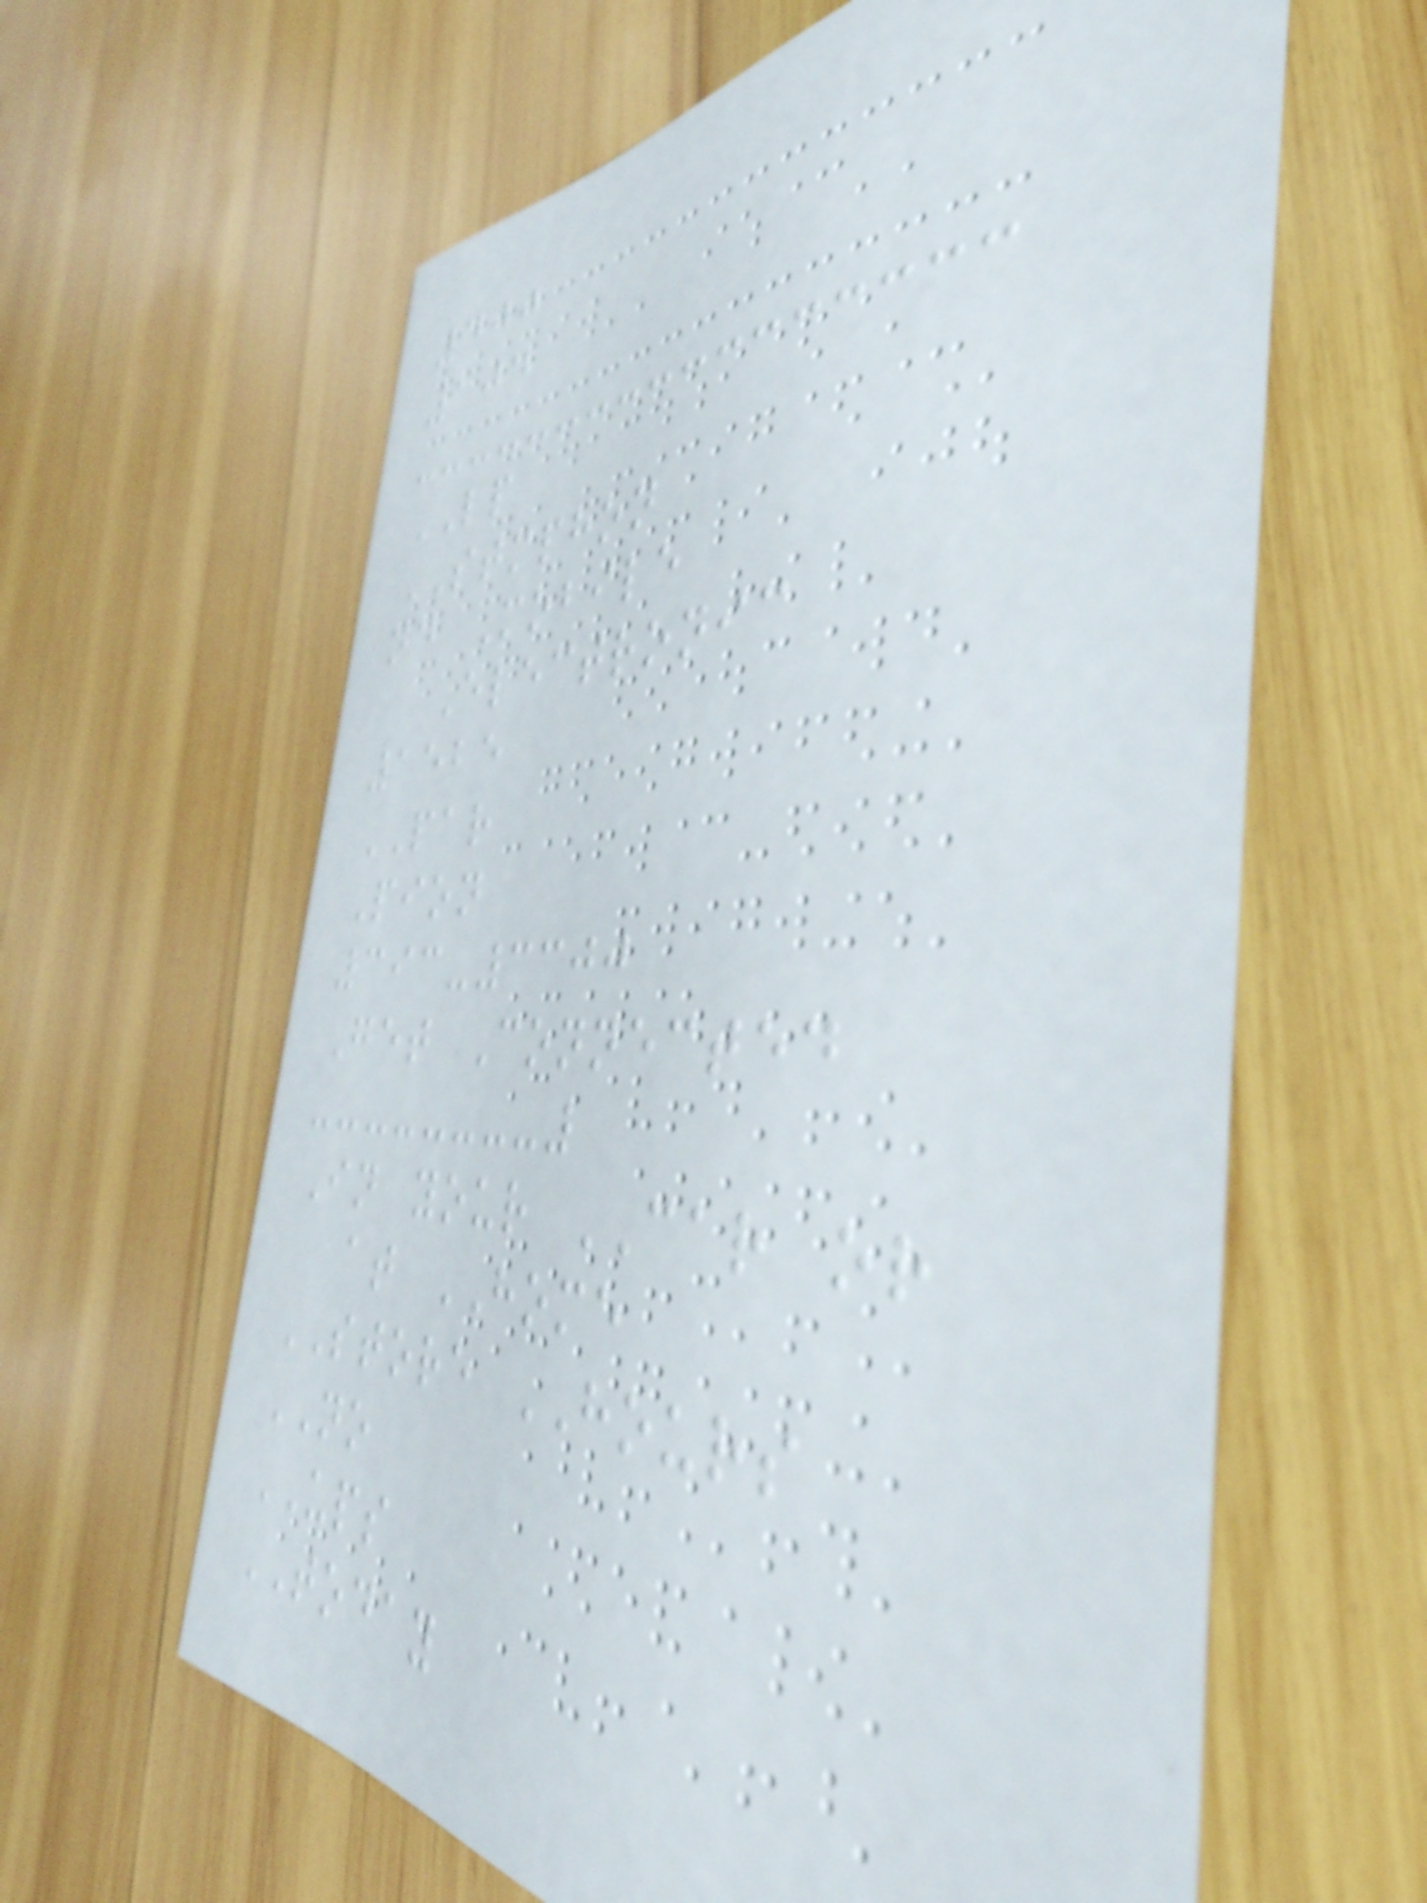400
104
LP
STMPHON
nd Mobile
Electronic
1525
PAR
Pion
393-3300
Get Connected
In your CAR or
at HOME
STORE HOURS
NO
UPS
TODAY
